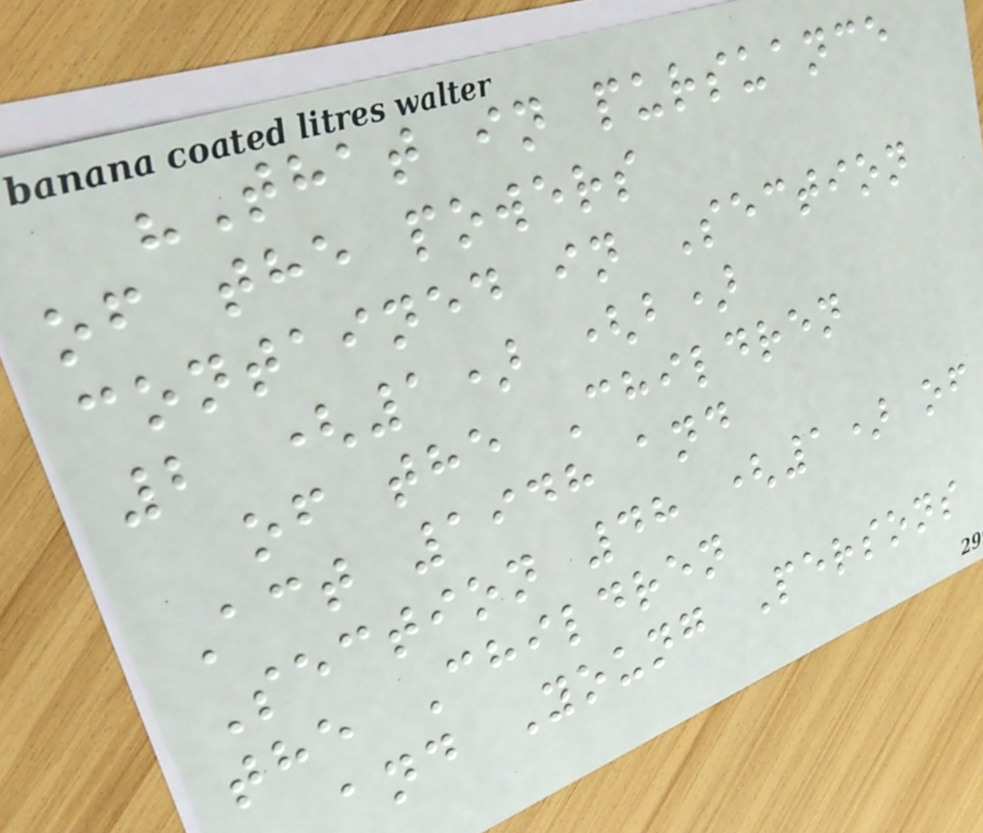"That in pursuance
of the powers
contained in Section
2 (1) (b)
of the Children
Act 1948 and
Section 48 (1) of
the Children
and Young Persons
